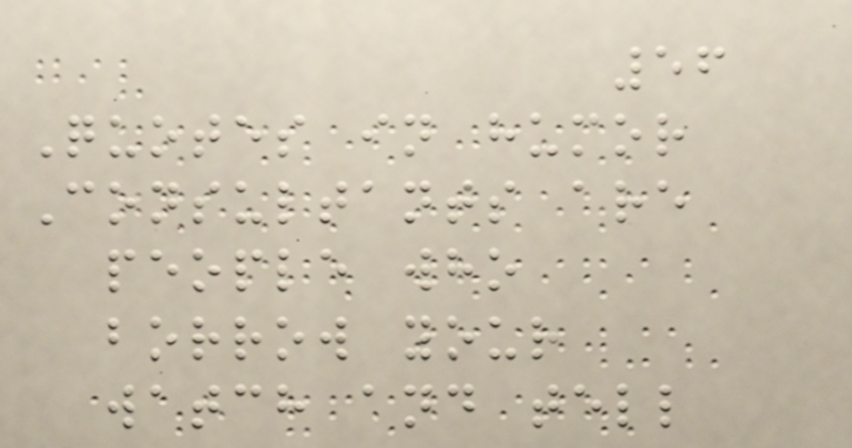56
Quotes in humor
Consultants are
people who
borrow your
watch and tell
